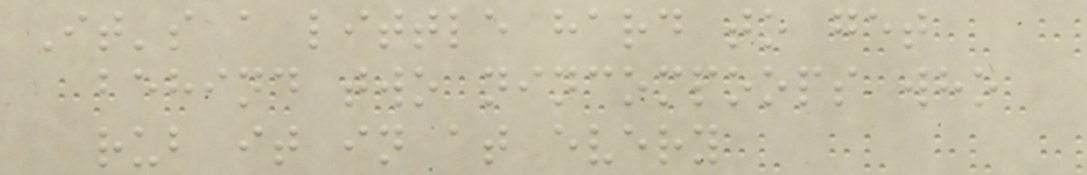It's a little hard to get
behind two nincompoops who
rub it in at every
